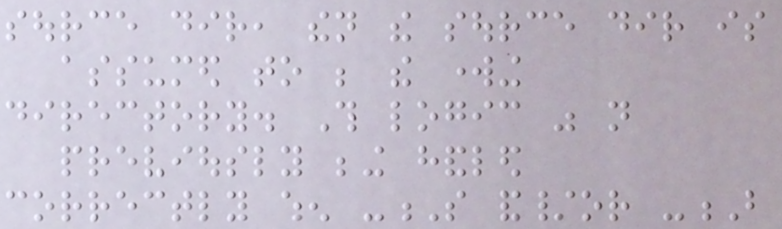source dir, then the source dir is
assumed to be the working
directory. This logic was not
previously being handled
correctly when -S and/or -B
